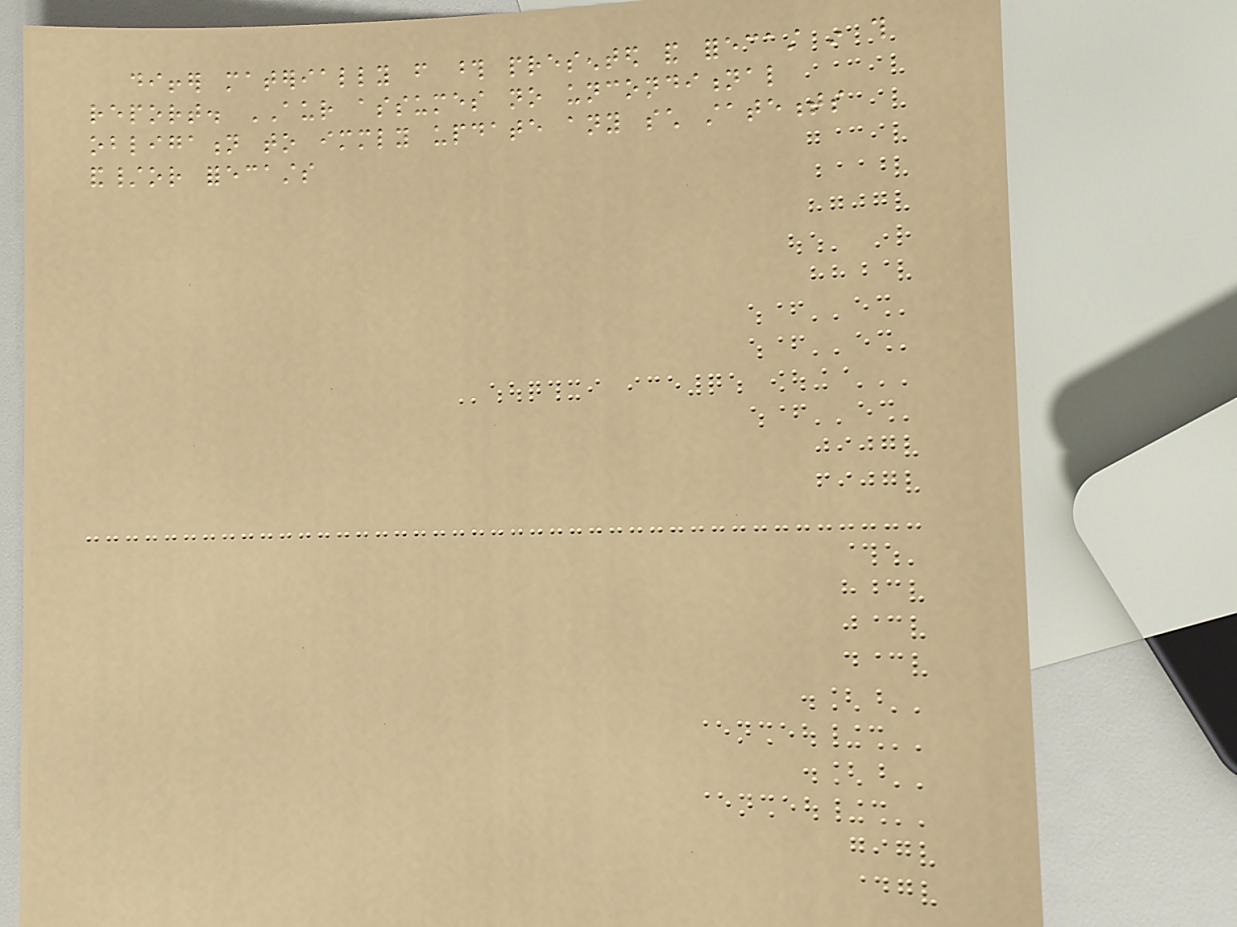differ materially from those presented and forecast in this
report. AUR assumes no unconditional
obligation to immediately update any such statements
and/or forecasts
